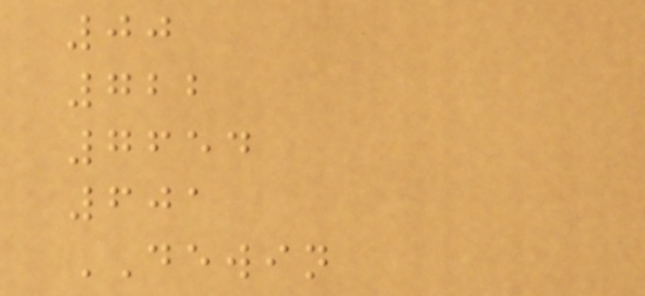00
722
7654
601
DEWIN
